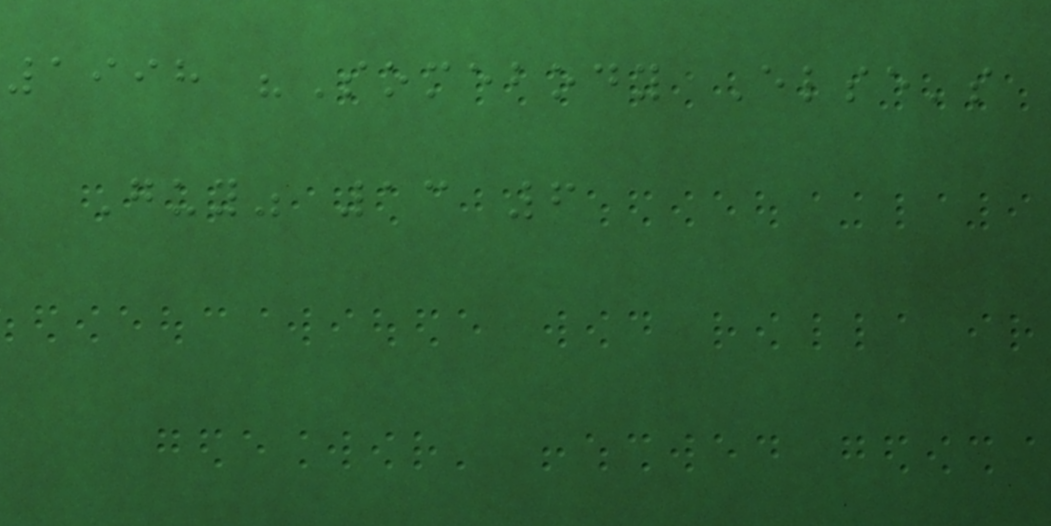1998 "Somebody Else's
Guy" 13 6
